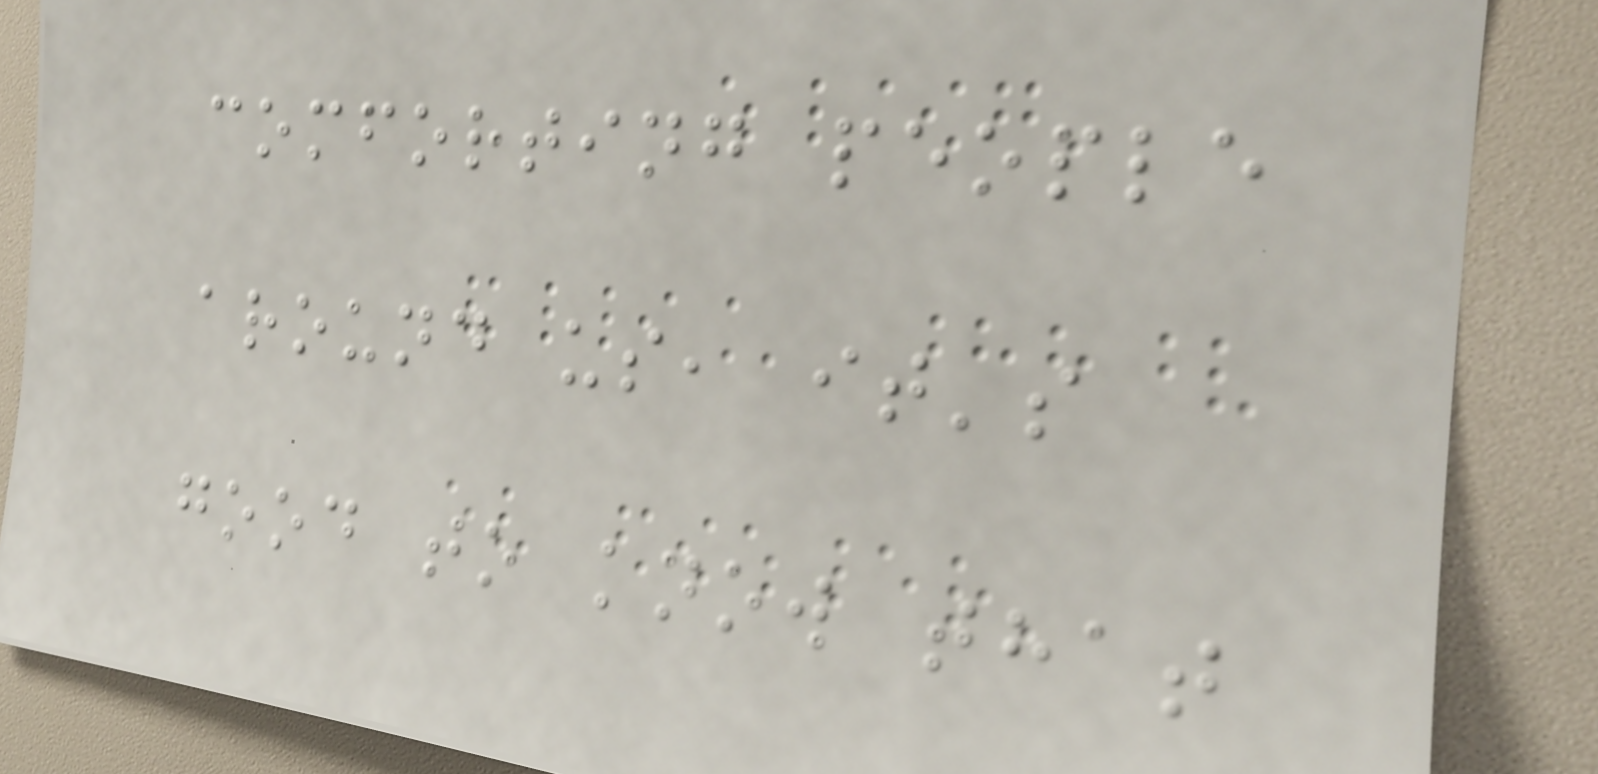comforting people
around us, it's
good to know that
